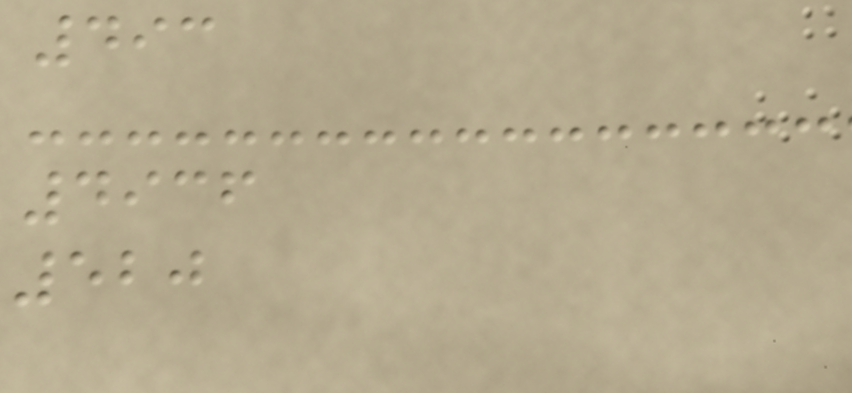493
4936
520
